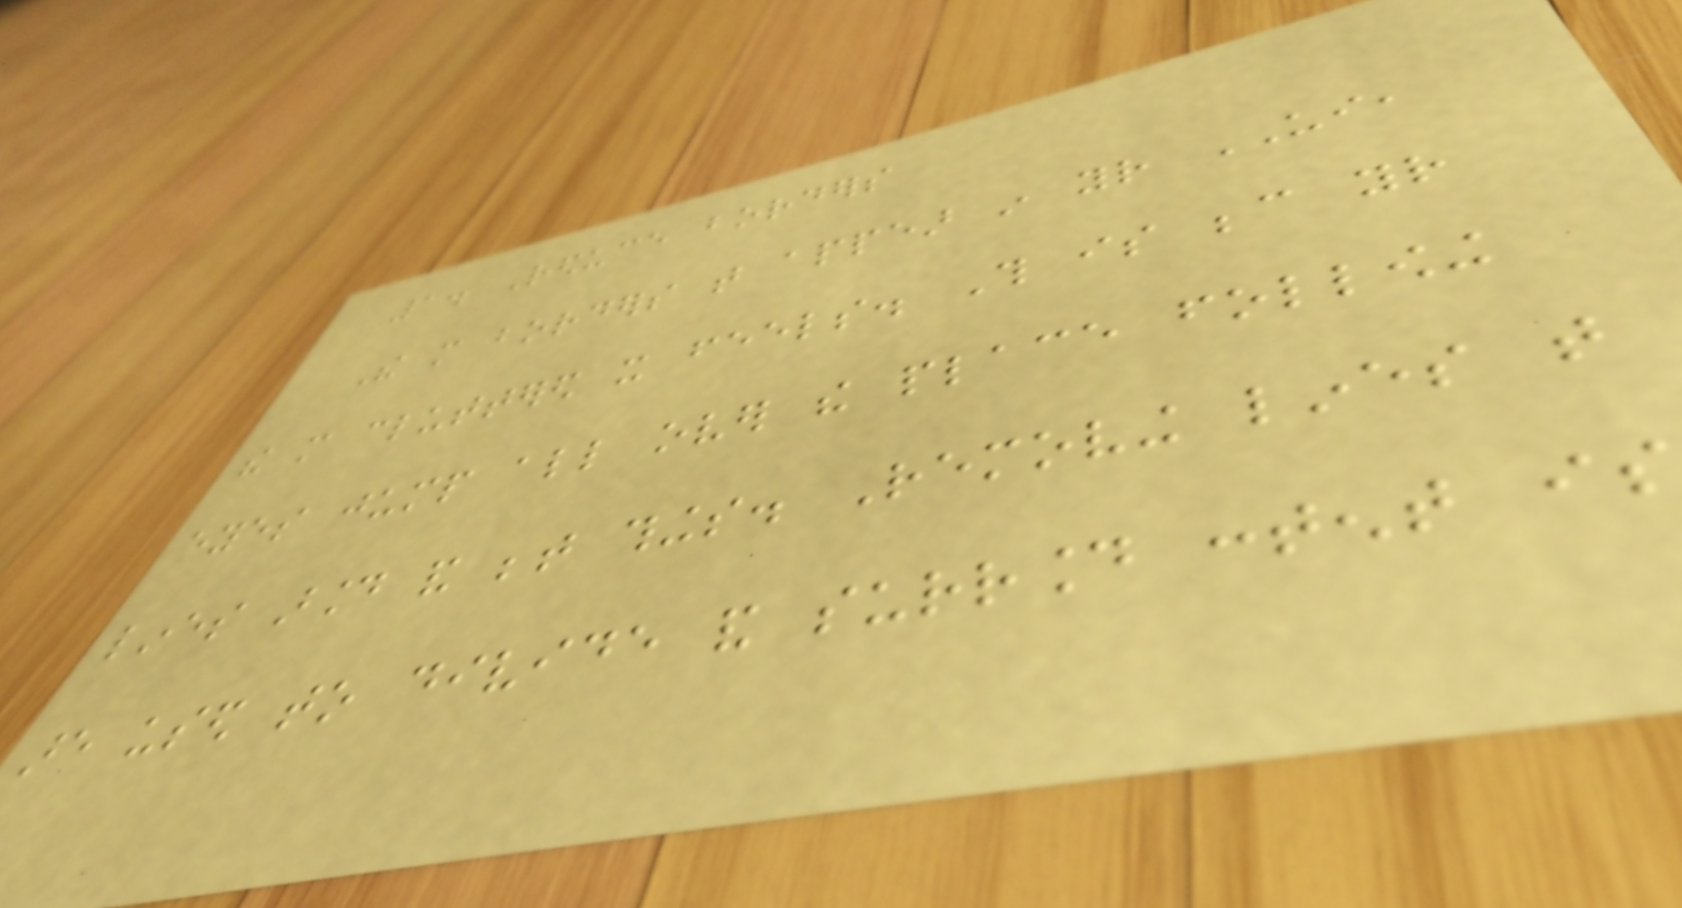1. Reduce borders
The more borders that appear in your UI,
the more cluttered it feels. This is because your
eyes jump all over the place following
lines around and between things. Removing lines that
are used to divide and surround content is
